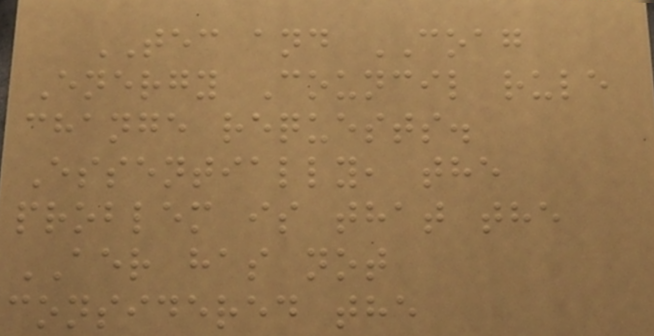TEC and COAG
Energy Council rule
change requests.
Essentially, the
problem is that the
AER has not
considered the
